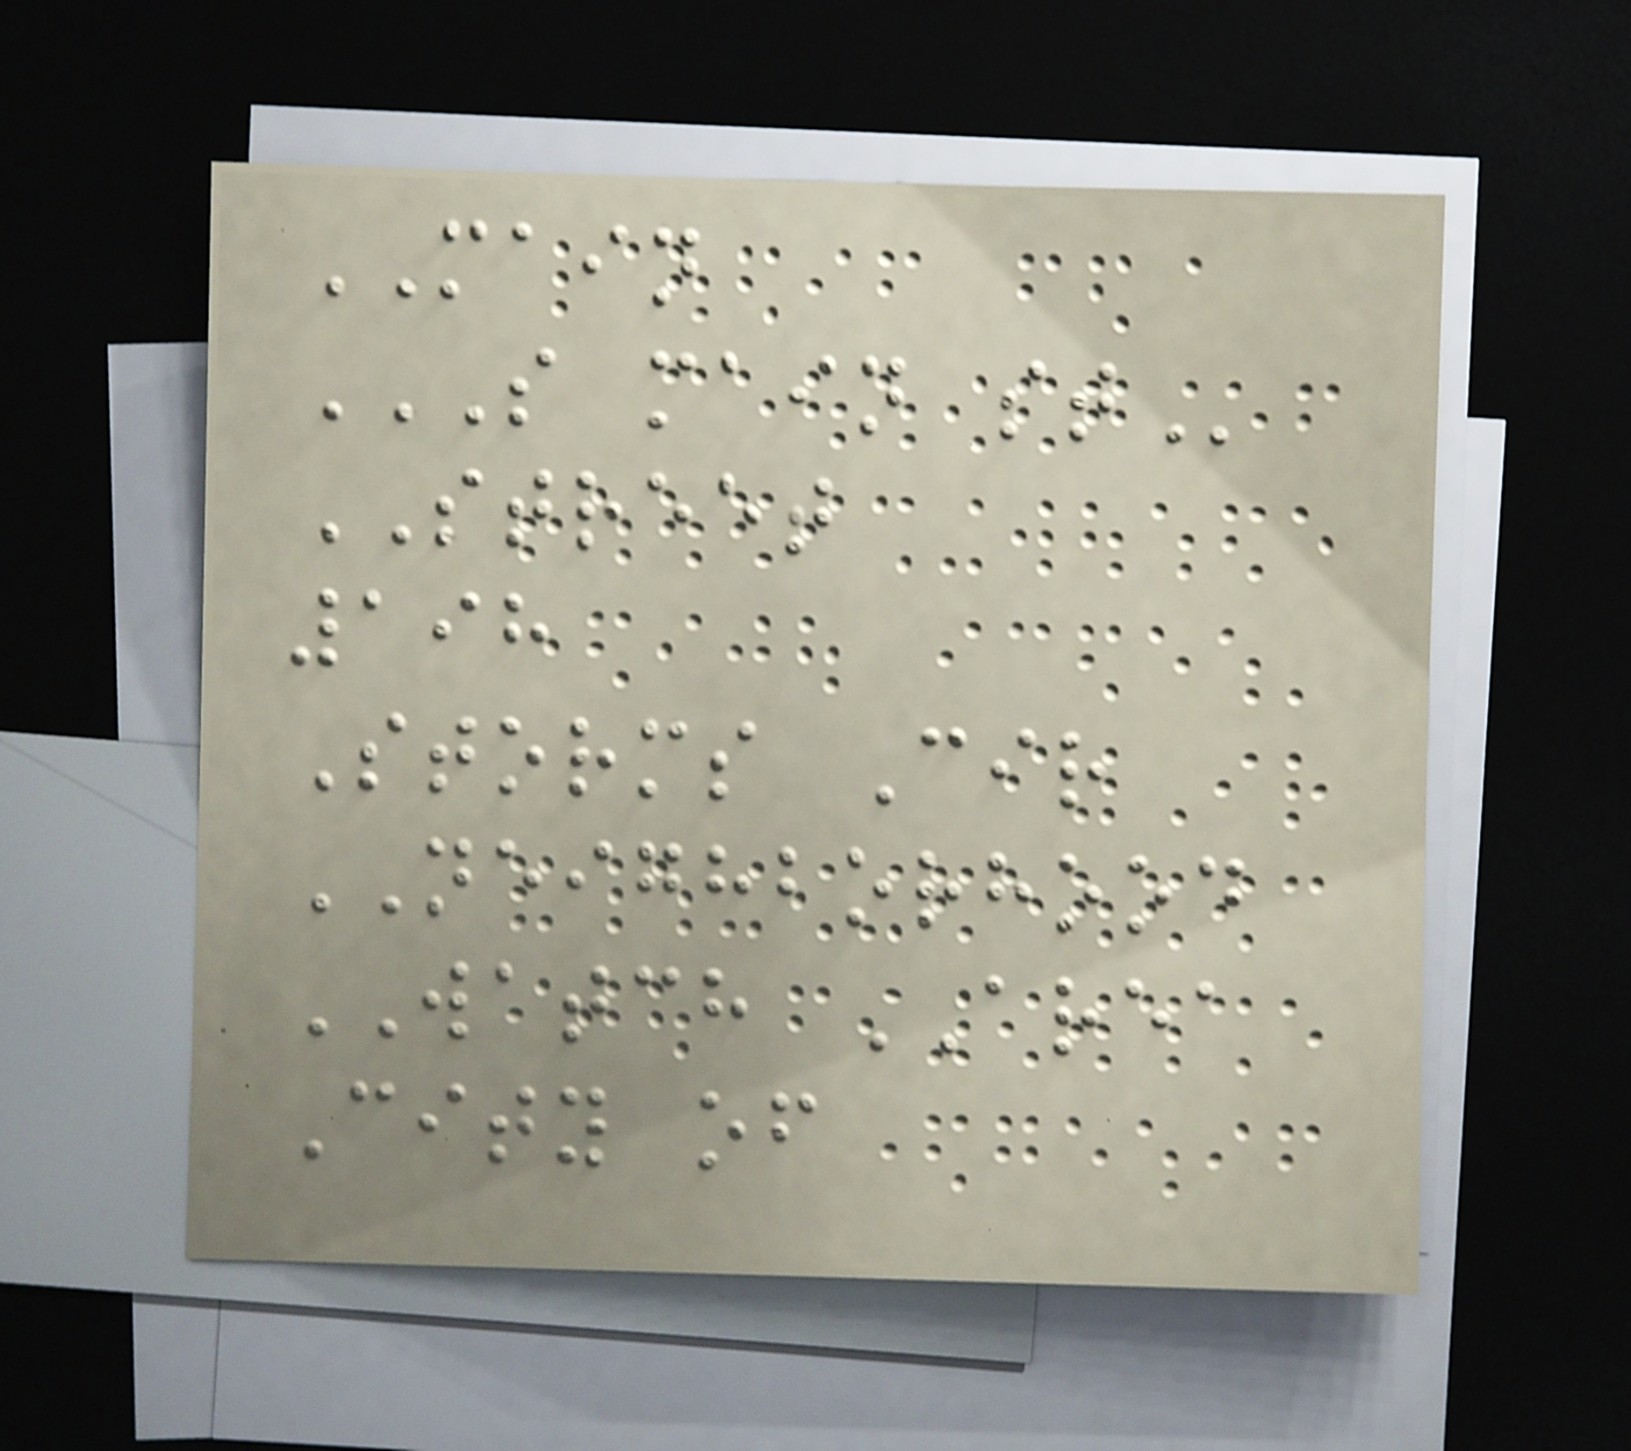MAIN
S MAIN ST
STREET
198
Storms Cir
NEIGHBORHOOD
WATCH AREA
City of
